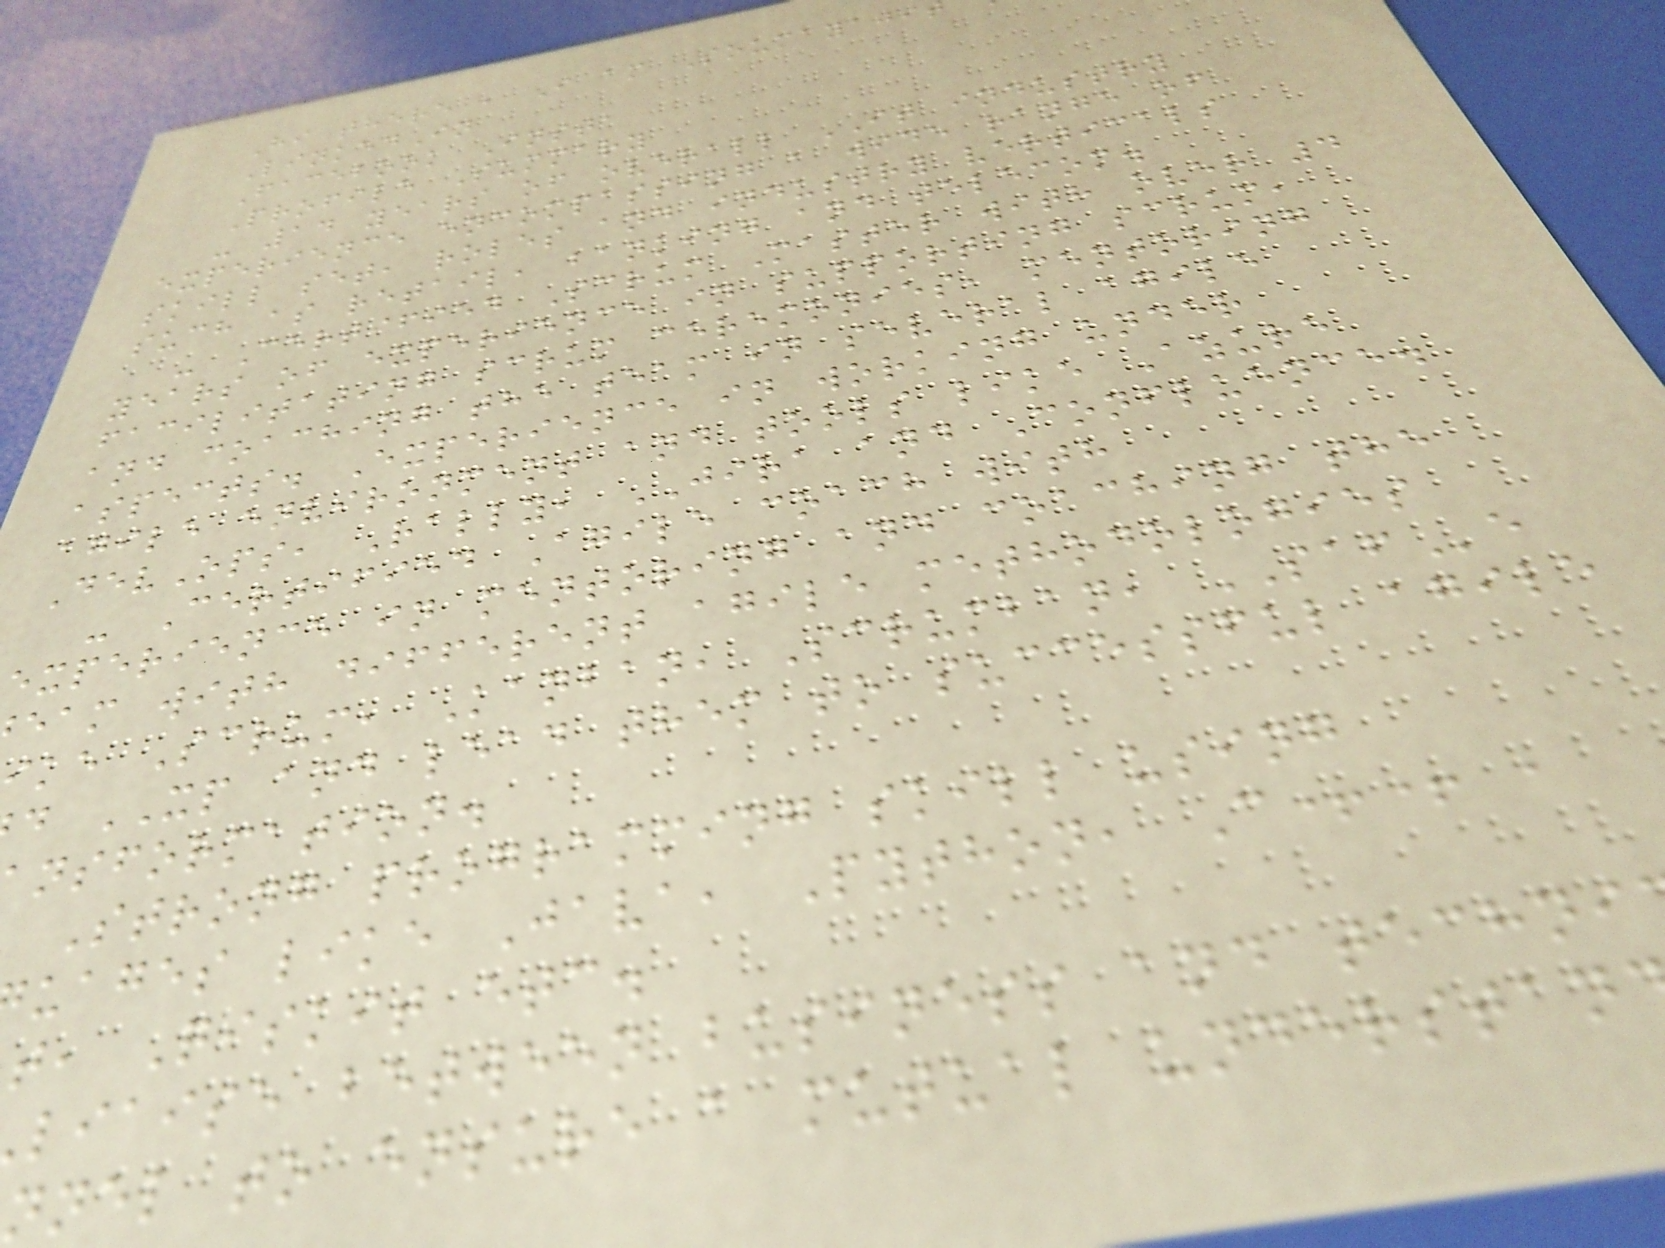Hi there , I am Soumayaji
LinkedIn
Facebook Insta
Profile Summary
- 14 years of overall IT industry
experience encompassing a wide range of
skill set, roles and industry verticals
such as retail, banking and telecom.
- Certified Scrum Master with over 4
years of experience in supporting scrum,
facilitating scrum ceremonies, mentoring
and coaching the team in several agile
aspects. Experience in working under
agile environment and tools like Azure
DevOps, Rally, JIRA and Confluence.
- Certified Agile coach with
experience in mentoring and coaching the
eam with different agile methodologies
ke Scrum, Kanban, Scrumban, SAFe
d XP and lead them to successful agile
nsformation.
Strong programming skill using
uages like Java, Python, C++ ,
t, Qiskit etc.
liaise between business and techni
nnel to ensure a mutual understan
